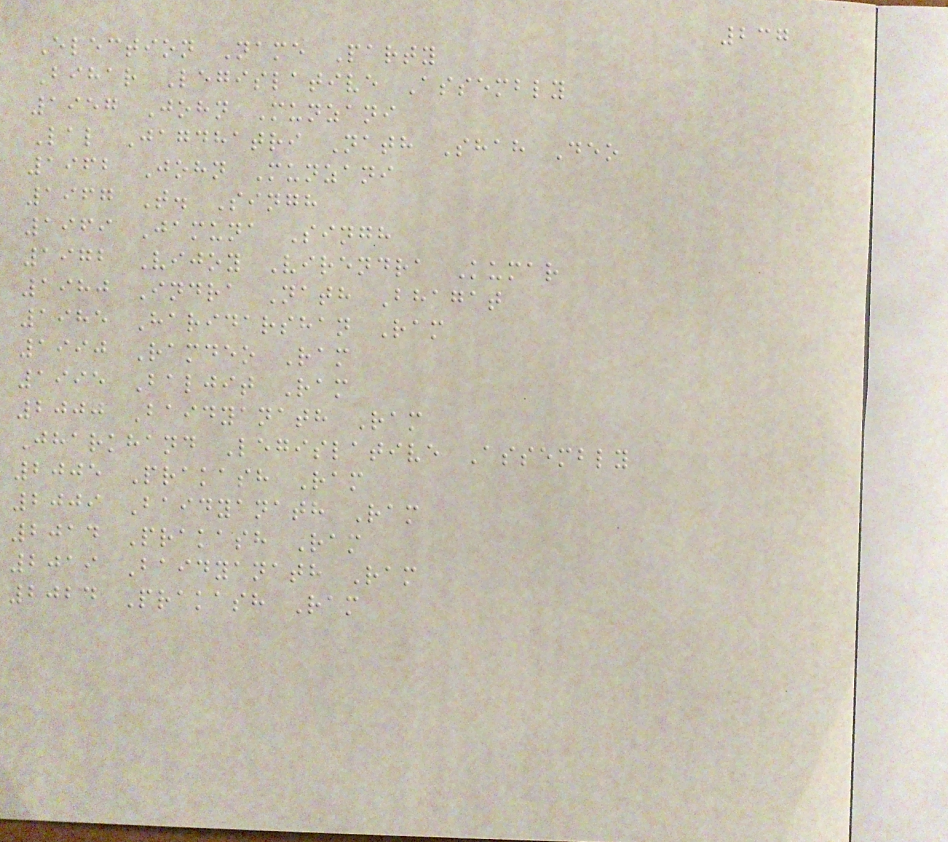237
Election Name Party
Bihar Legislative Assembly
1957 John Munzani
Lal Jagdhatri Nath Shah Deo
1962 John Munzani
1967 T. Singh
1969 Jamuna Singh
1972 Vijoy Virendra Kumar
1980 Indra Nath Bhagat
1985 Haridarshan Ram
1990 Ramdeo Ram
1995 Baljit Ram
2000 Baidyanath Ram
Jharkhand Legislative Assembly
2005 Prakash Ram
2009 Baidyanath Ram
2014 Prakash Ram
2019 Baidyanath Ram
2024 Prakash Ram
